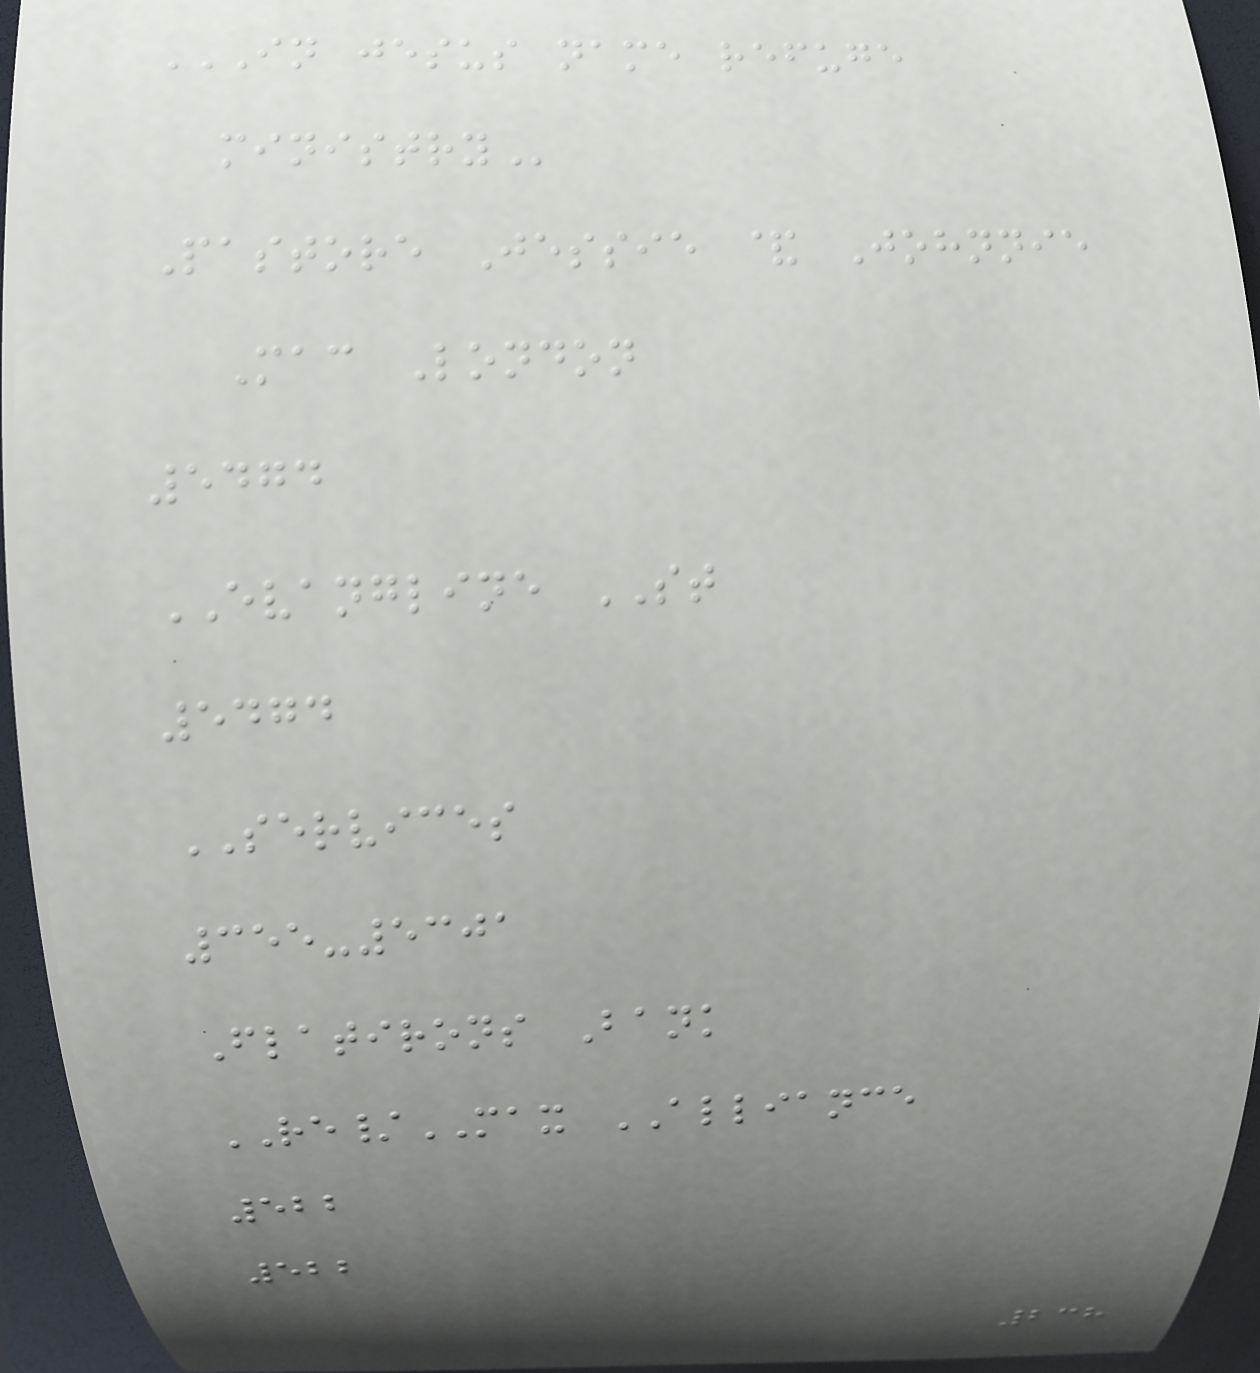IN JESUS NAME REFUGE
MINISTRY
Pastore Jessie & Johnnie
Mac London
5474
EVANGLINE ST
5474
SERVICES
355-5301
Flatirons Bank
RE/MAX ALLIANCE
522
522
238
